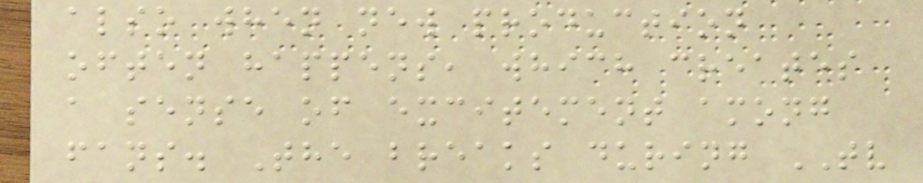also when new production
often happens, which creates
a sense of excitement among
fans. The breaks during TV
